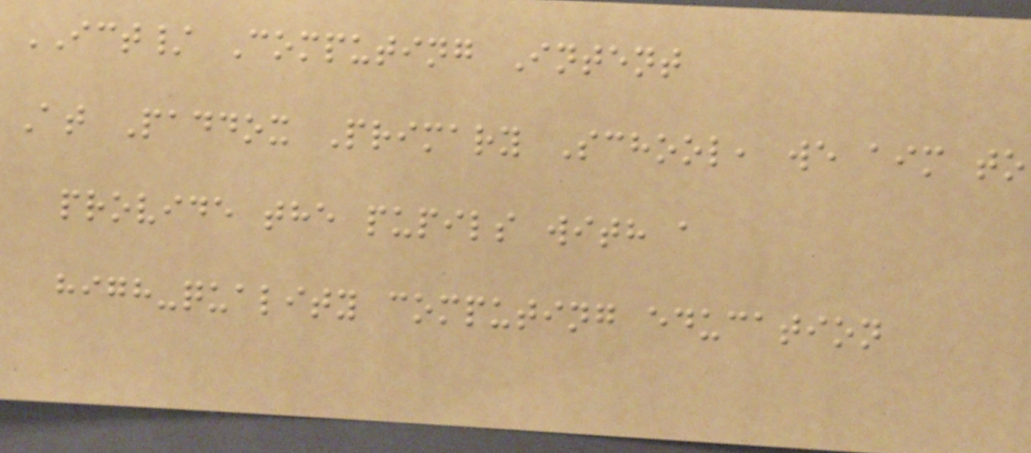ICT/ Computing Intent
At Paddox Primary School, we aim to
provide the pupils with a
high-quality computing education
